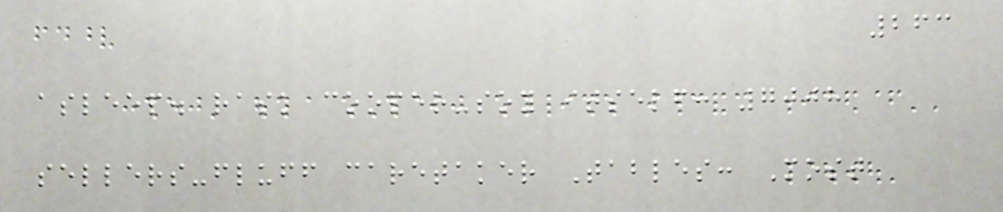263
asleep. rask cooper-soy itself: 7008
sellers-fluff caretaker Tables: Most
